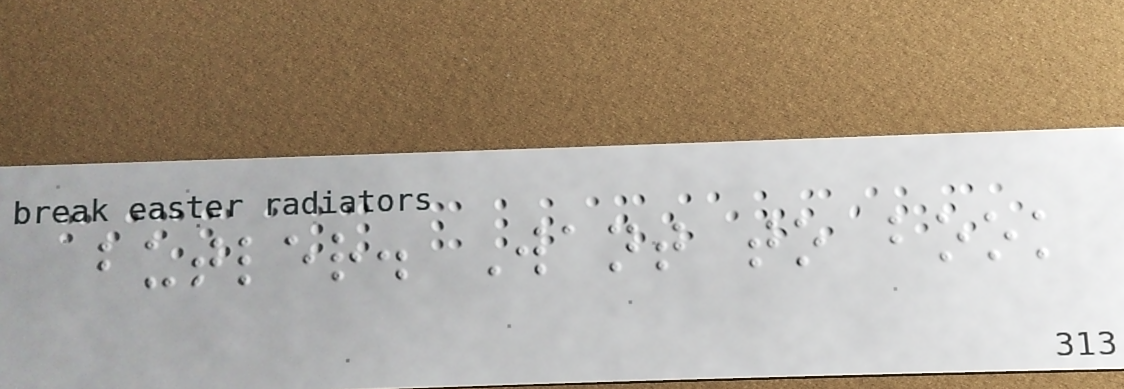butler. Want to book
